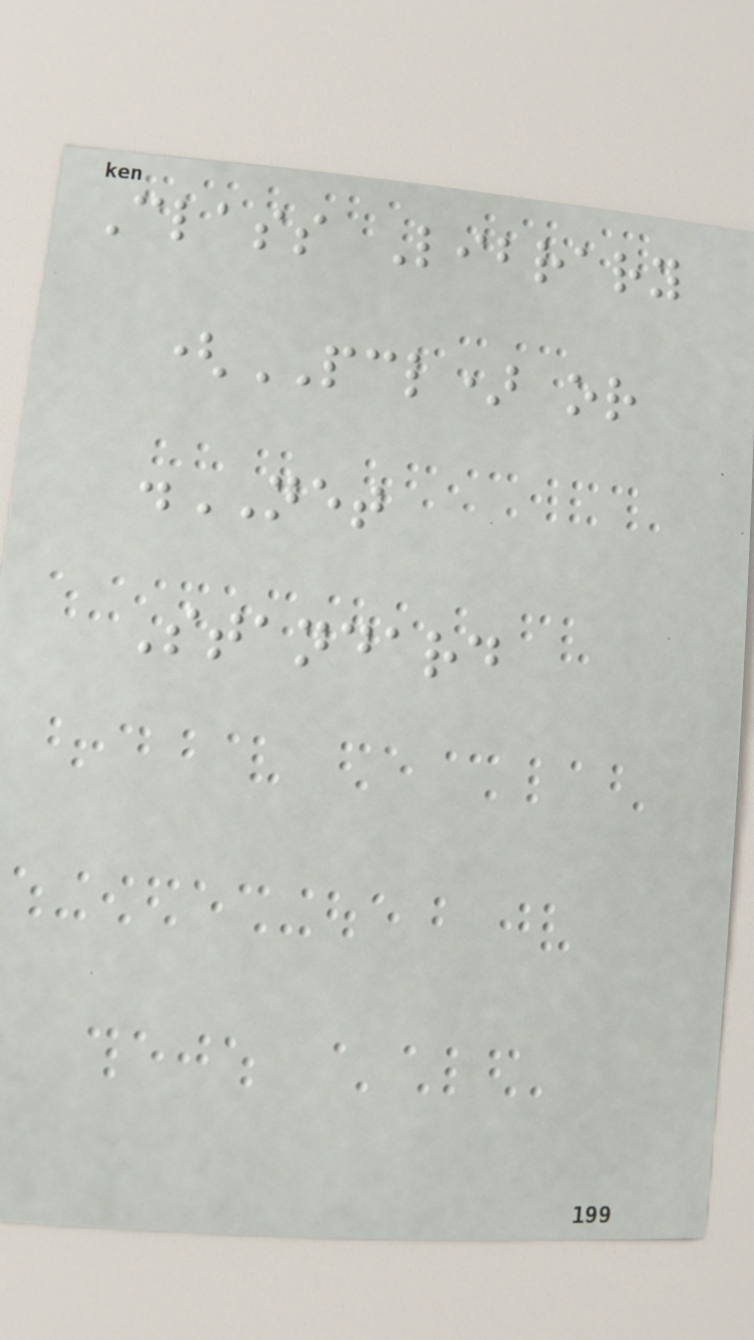Class Library
(PCL) or
.NET
Standard
